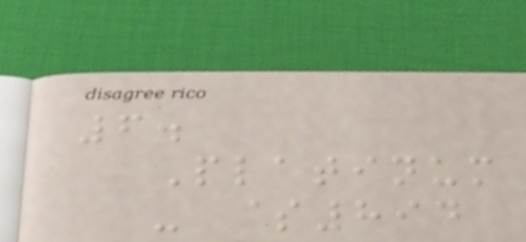6.
Platinum
- $894
